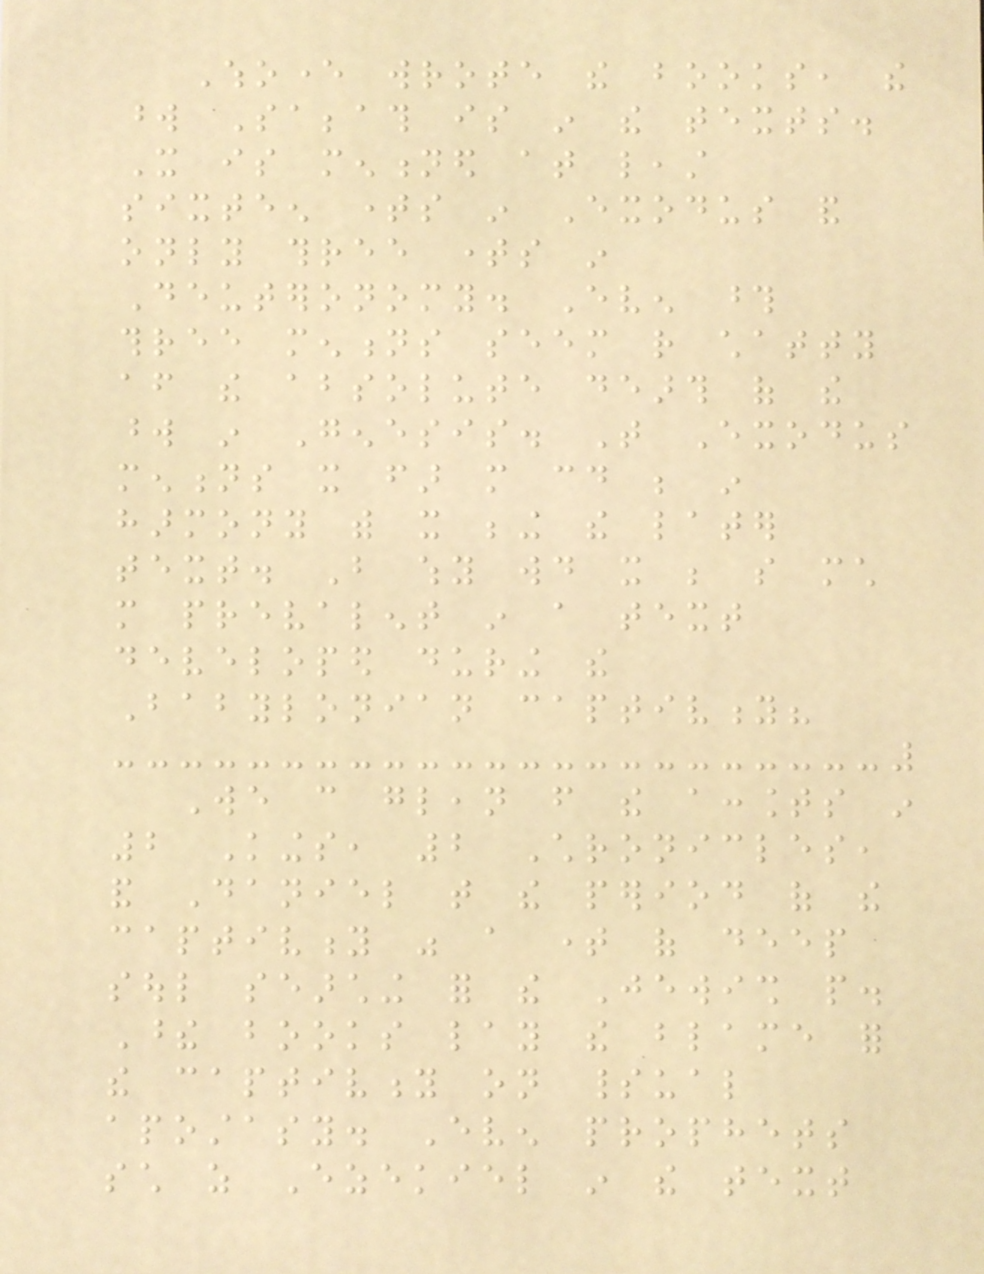Whoever wrote the books, the
word Sabbath is in the texts.
It is mentioned at least
sixteen times in Exodus and
only three times in
Deuteronomy. Even those
three mentions seem rather chatty
after the absolute dearth of the
word in Genesis. That Exodus
mentions it far more could be in
harmony with it being the later
text. But why would it be so much
more prevalent in a text
developed during the
Babylonian captivity?
We can glean from the accounts in
2 Kings, 2 Chronicles,
and Daniel that the period of the
captivity was a time of deep
soul searching for the Jewish people.
These books lay the blame for
the captivity on spiritual
apostasy. Even prophets
such as Ezekiel in the text
